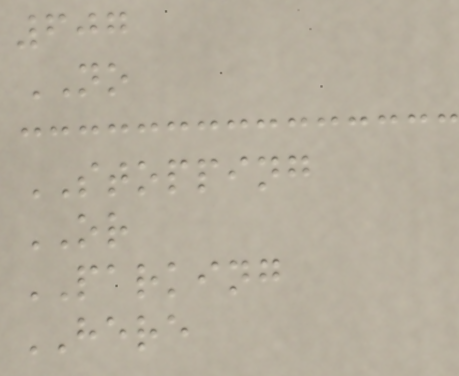607
NO
STOPPING
OR
PARKING
HERE
